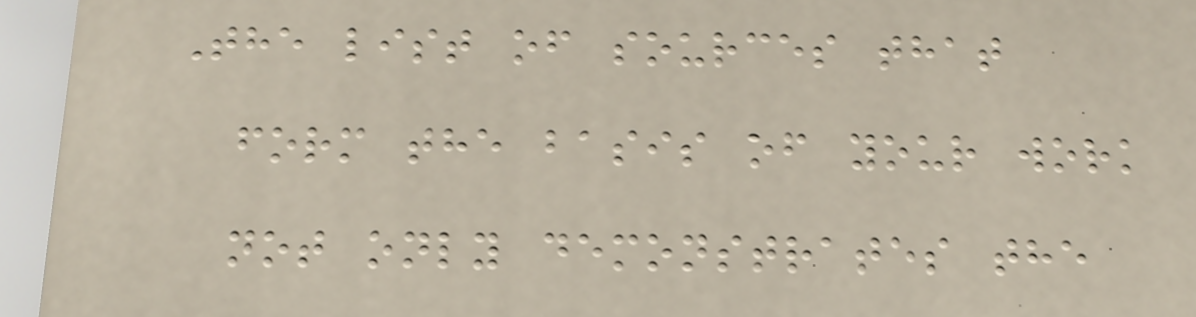The list of sources that
form the basis of your work
not only demonstrates the
